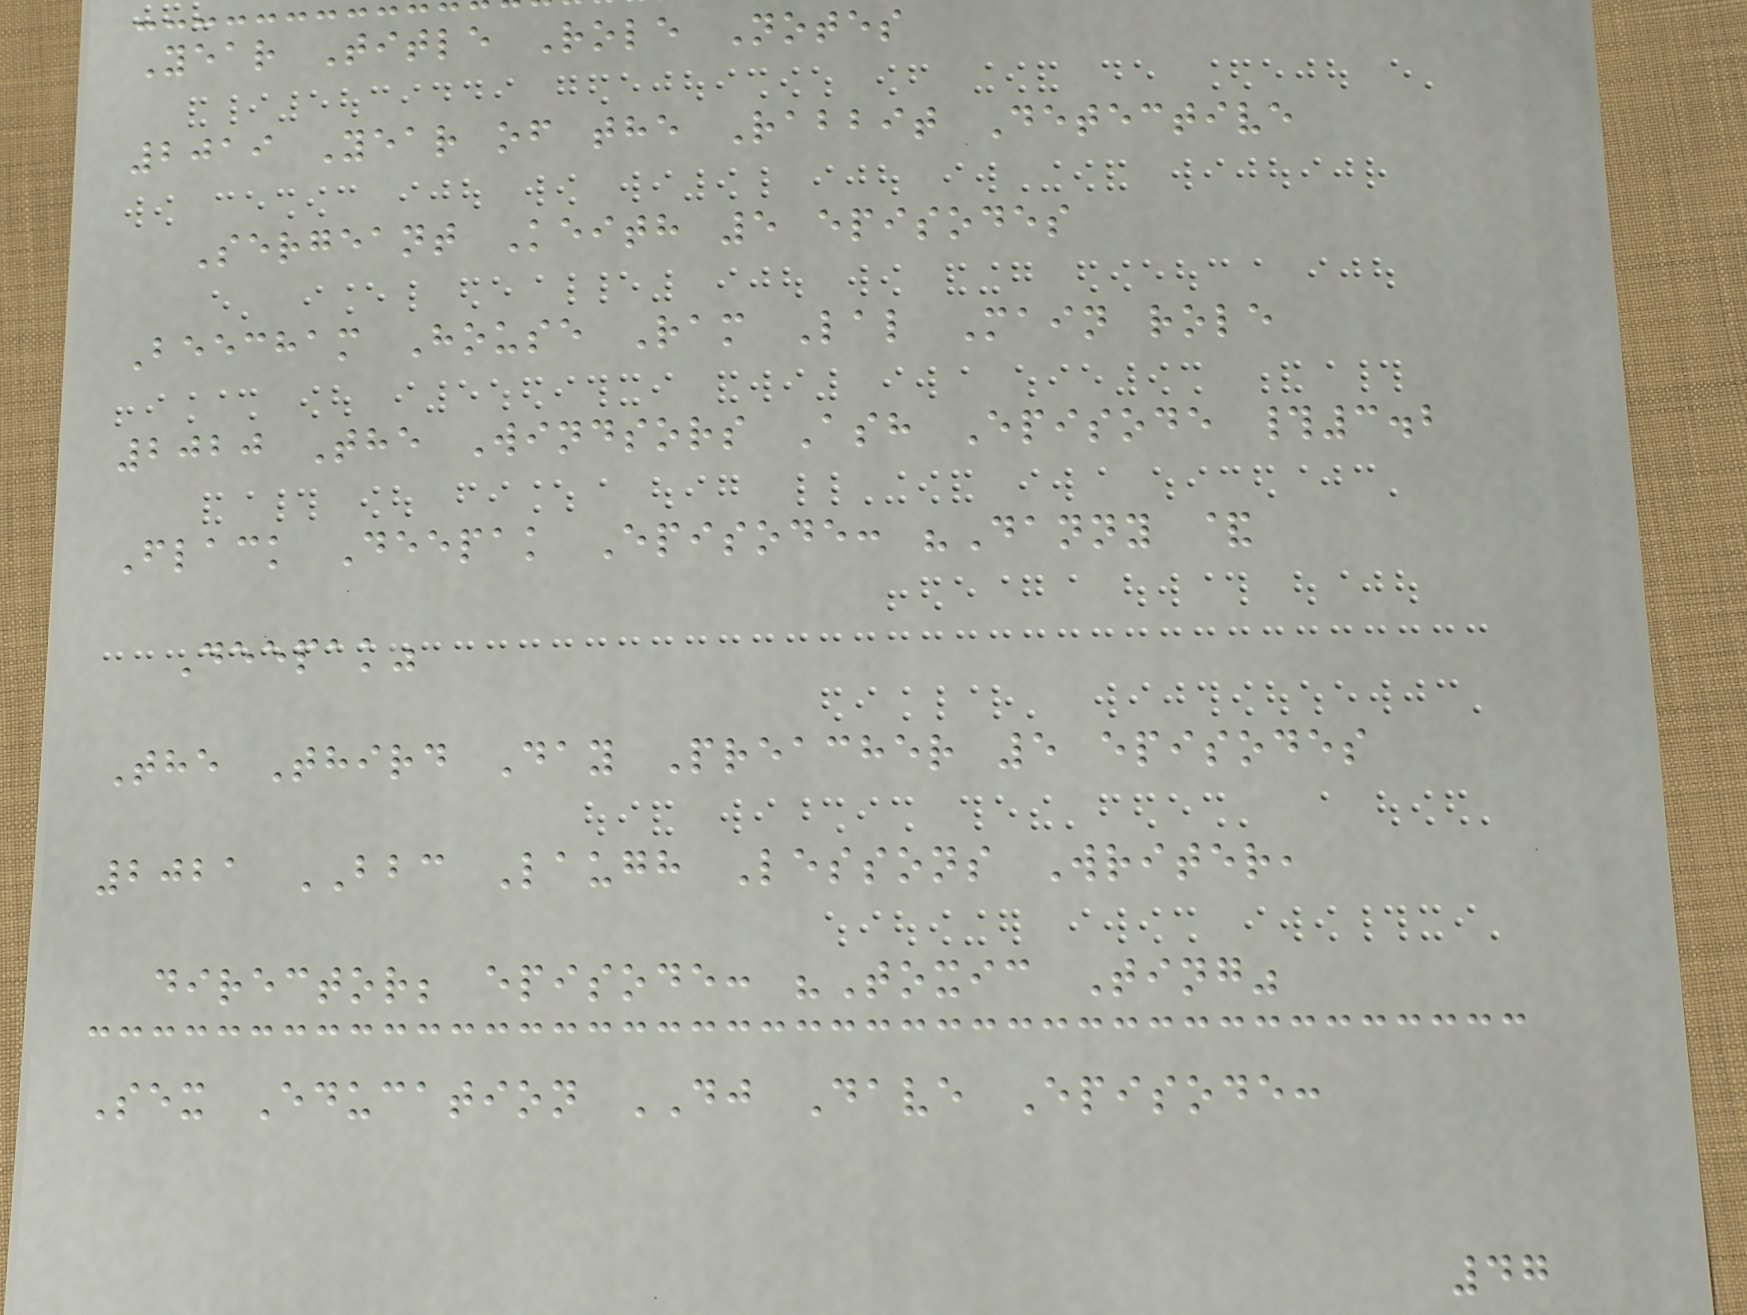Year Title Role Notes
2019 Year of the Rabbit Detective
Sergeant Keith 5 episodes
Beecham House Ram Lal Main role
2020 The Windsors Ash Episode #3.2
Flack Deepak Episode: "Danny &
Deepak"
The Third Day Preacher 5 episodes
2021 BBC Laugh Lessons Writer,
director; episode: "Toxic Ting"
Sex Education DJ Dave Episode:
47
